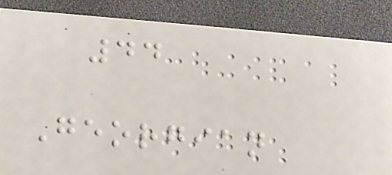44
Georgian
